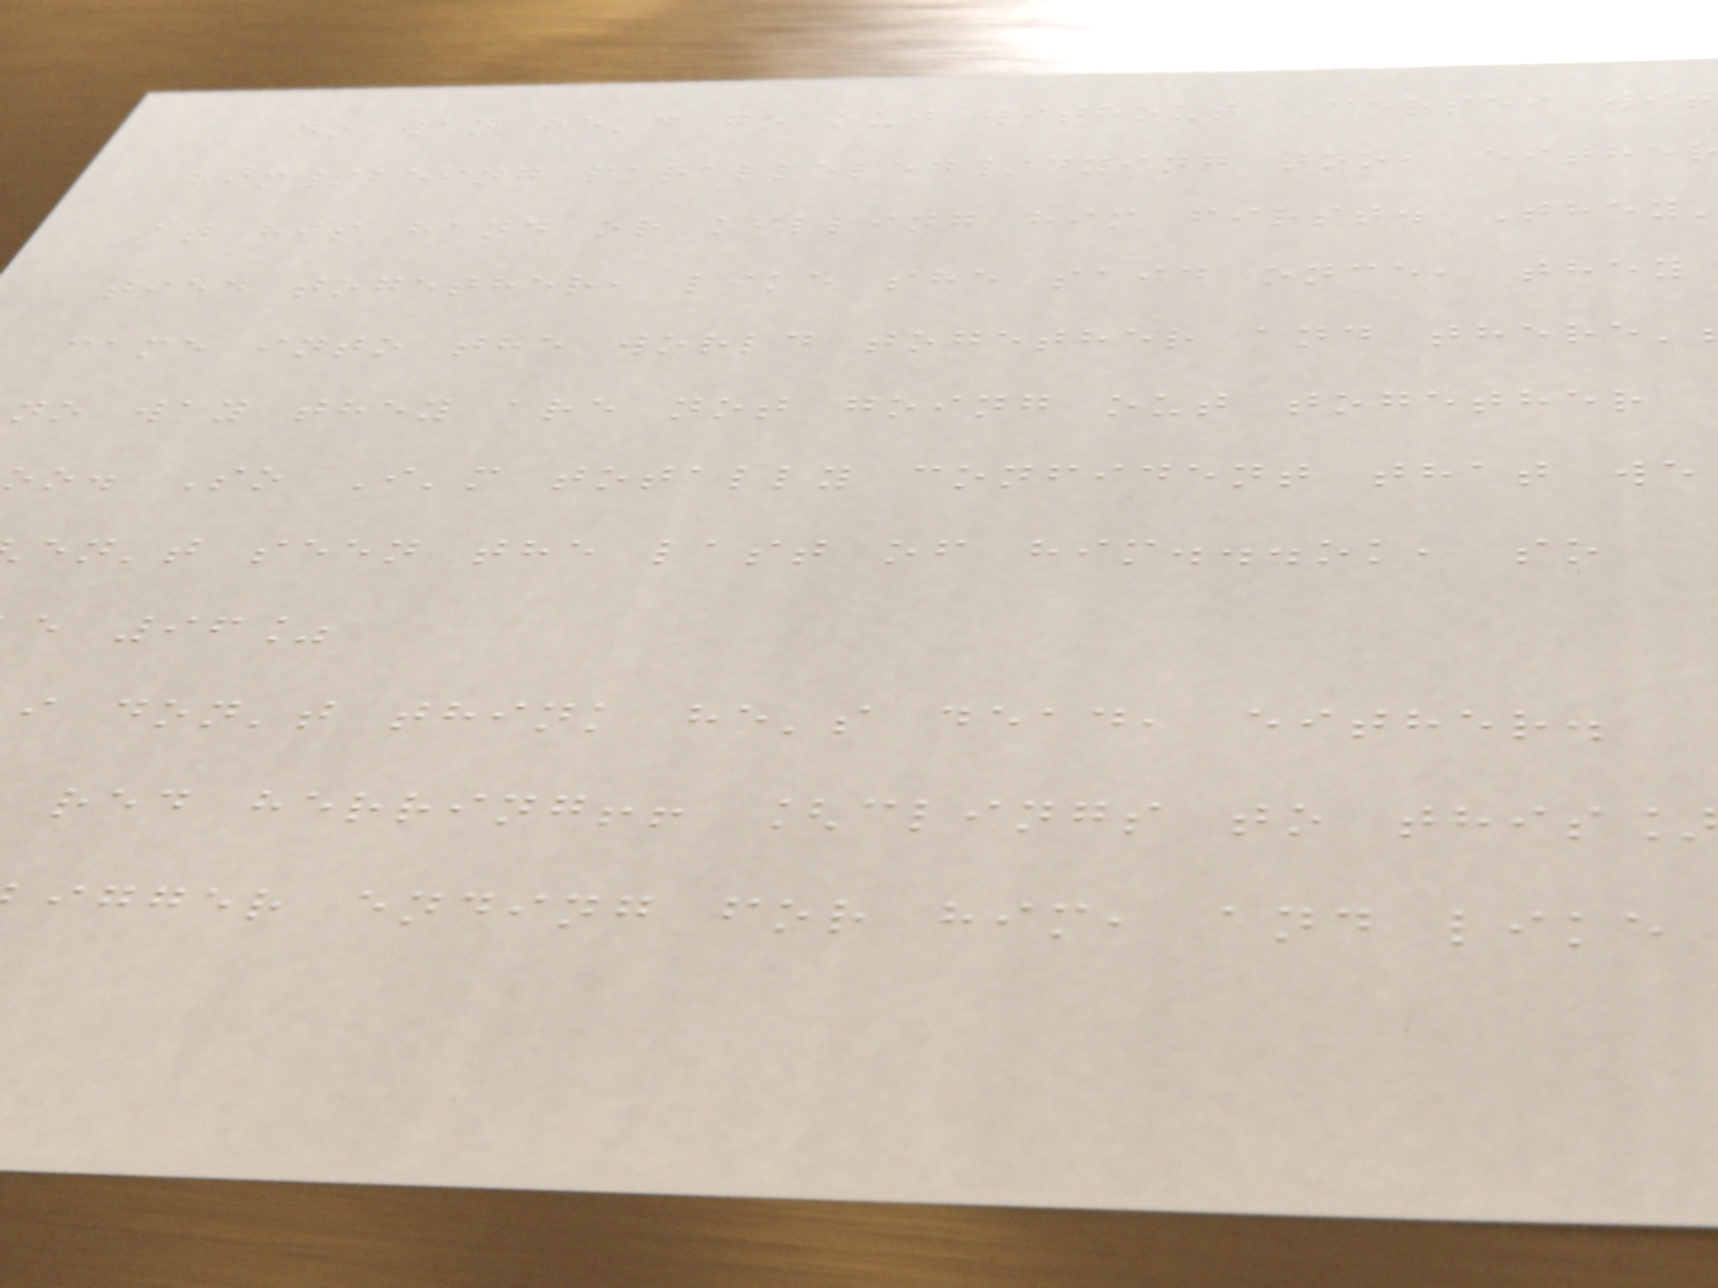no way he'd go out without Cersei wit
him/being paralleled/dying too, either
at his hand or killing him first. They
tied together, like she said once, they
came into the world together and there'
no way they are not going out together
o. So I'm totally confident that we
en't seen the last of him...ok, so
e 96%
i don't think he's dead, either.
red herring!! [clings to this
igger ending for him, and like
